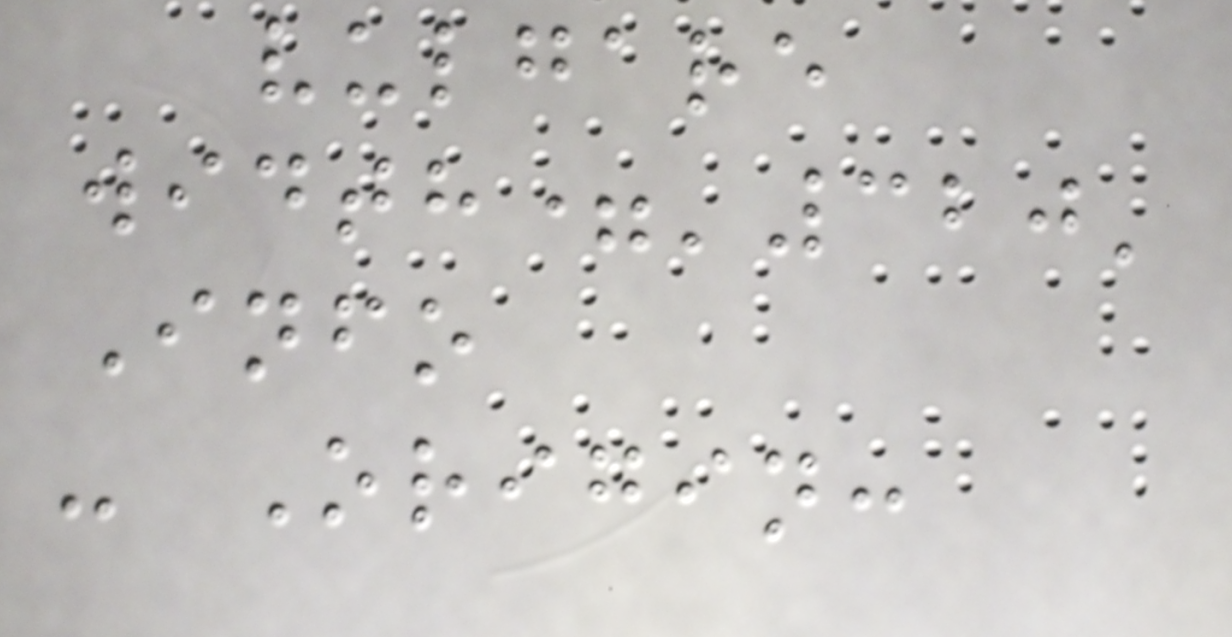vulgare
width='320'
Info
- Origin:
